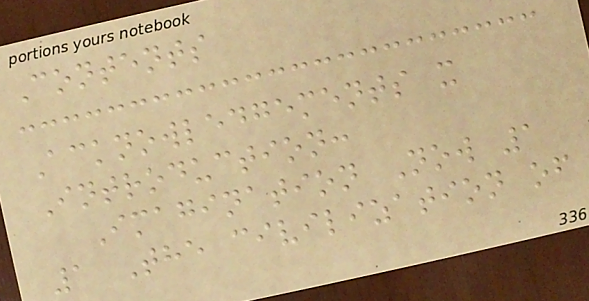Contents
Acknowledgements x
Introduction:
Imagination Now 1
1 The civilization of
